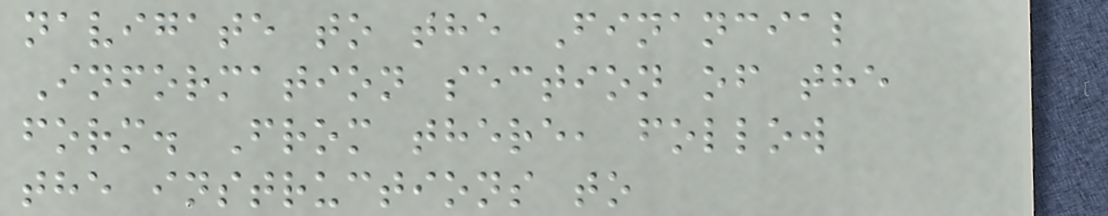navigate to the Financial
Information section of the
form. From there, follow
the instructions to
